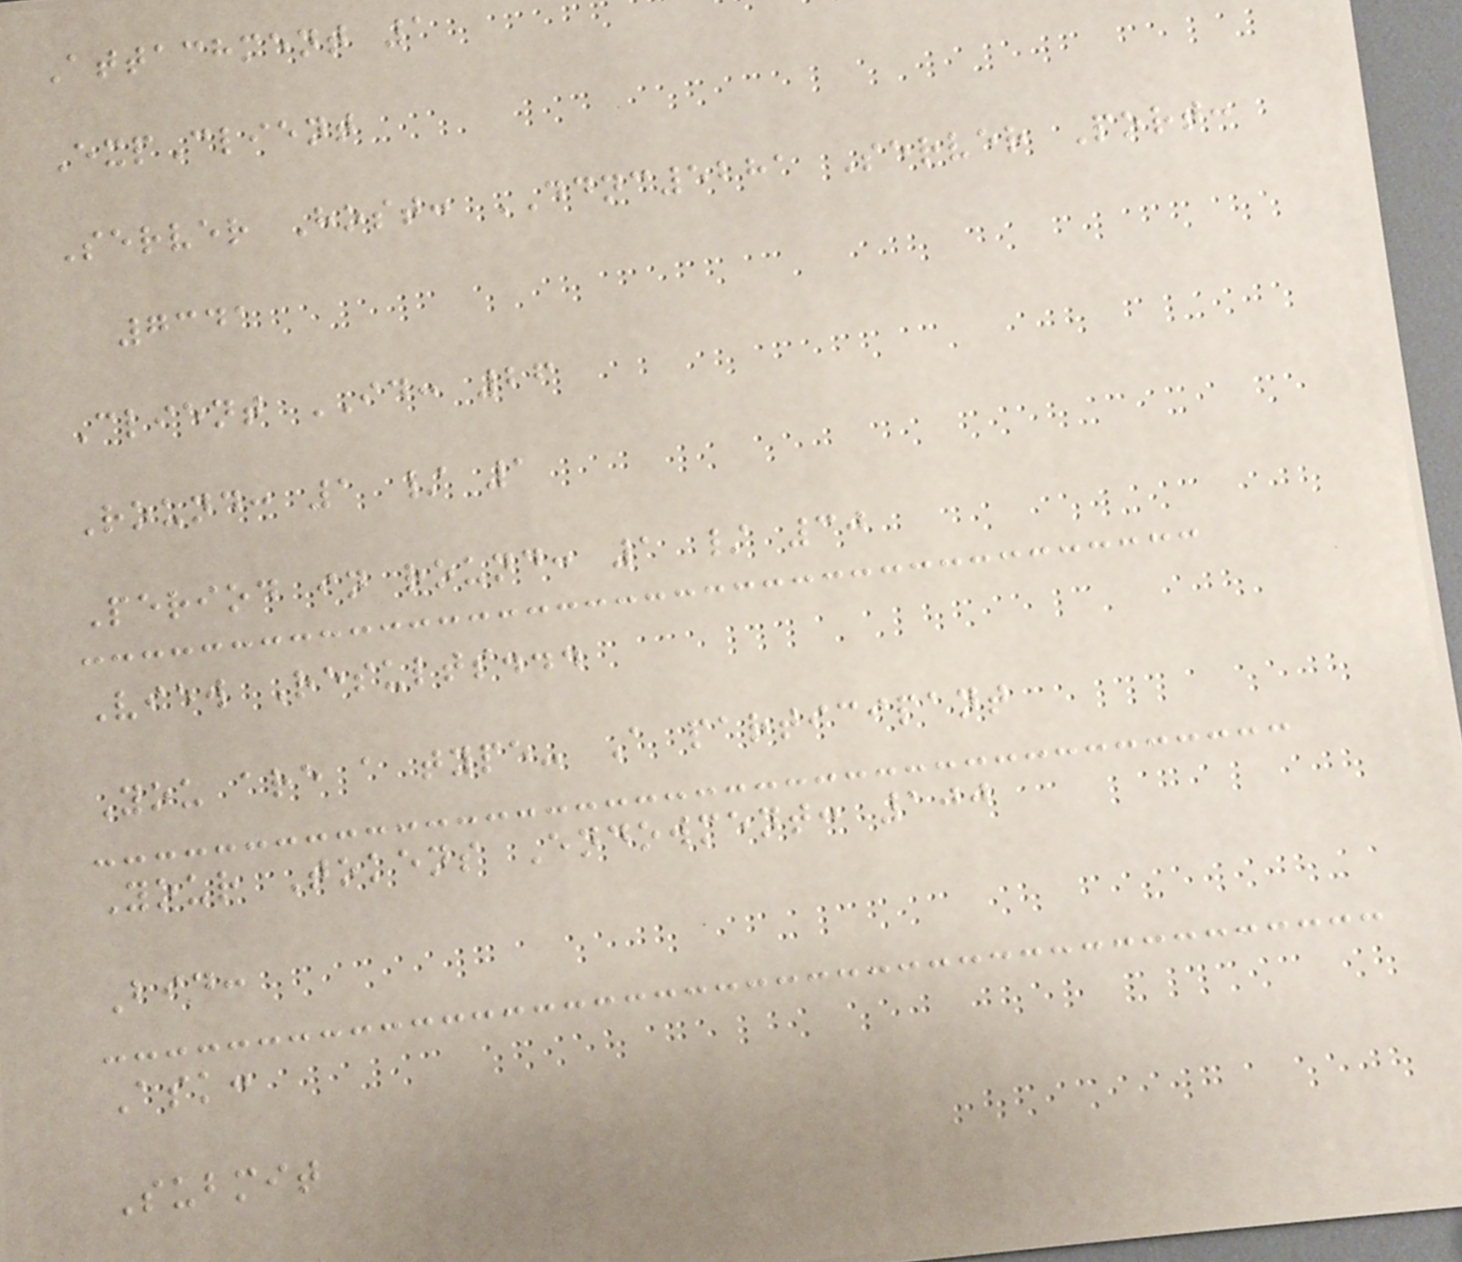Attachment 1
ExpClient
Server Host: DDNC5281 Server Port:
7341
Client ID: 26
Round: 1 / 1
Period in round: 1 / 30
View Results...
You are a type- A participant
Your Tokens Endowment: 100
Bid:
Ask:
Submit
